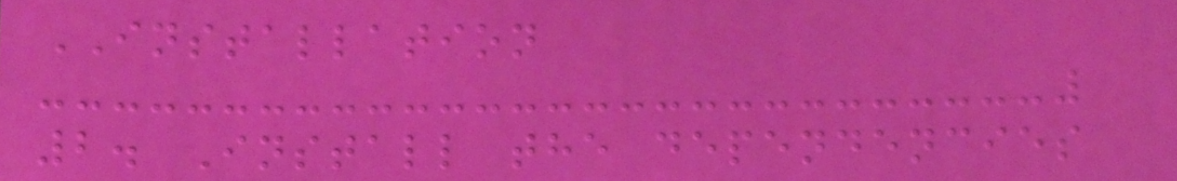INSTALLATION
2. Install the dependencies
